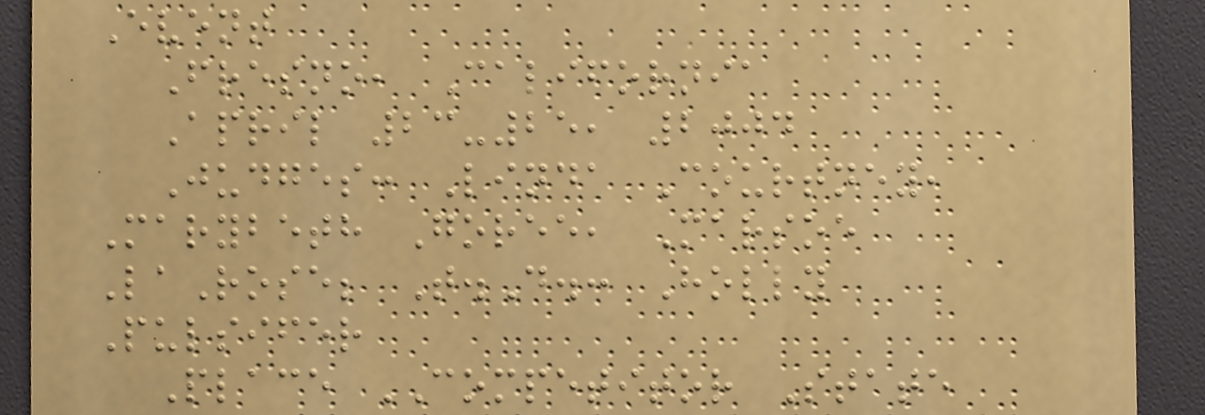Event
Fresno, California
April 23-25, 2004
Judges: Linda Courtney,
Marybeth Goree, Marsoe
LaRose; T.D.: Holly
Pulsifer
Place COMPETITOR State
